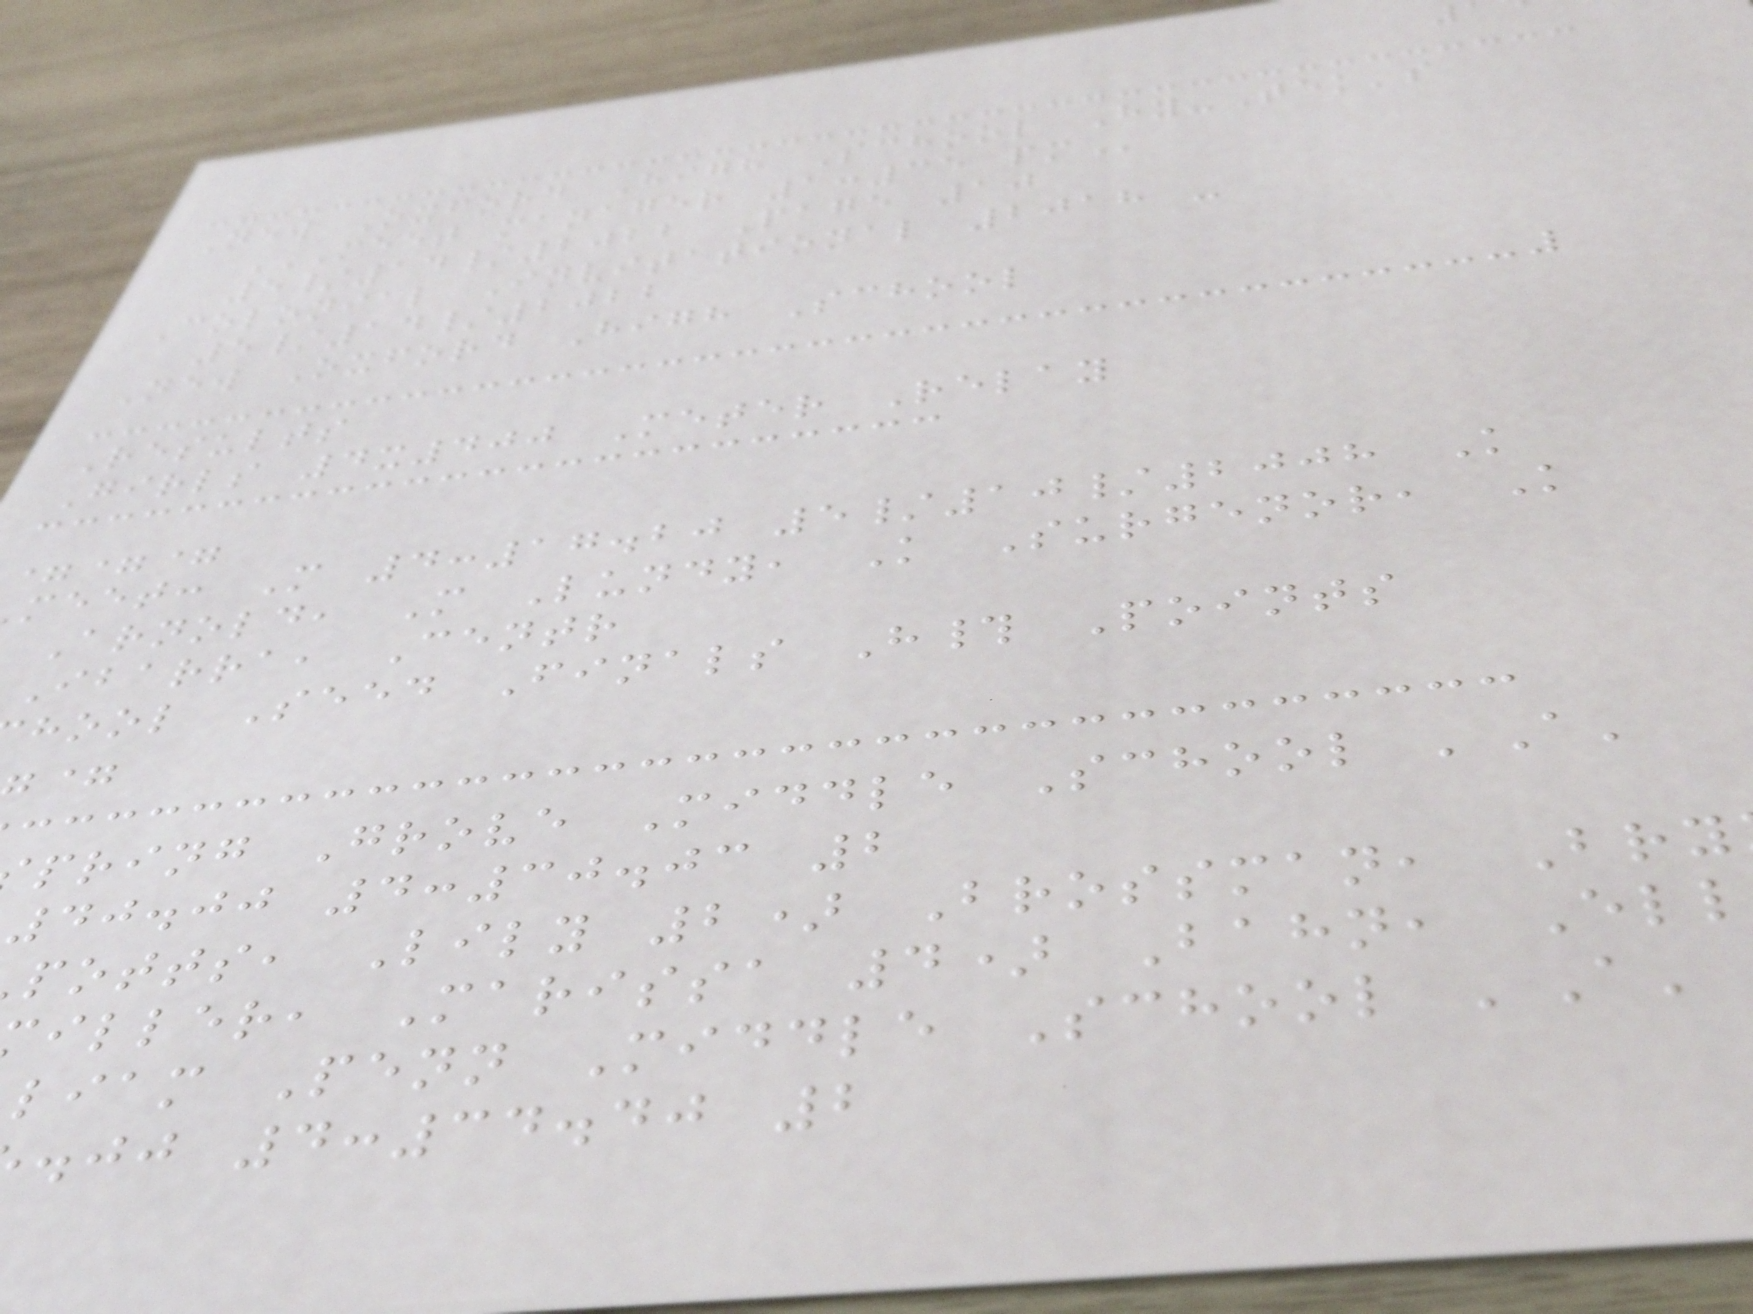New Oxford High School Hy-Tek's
MEET MANAGER 1:35 PM
5/14/2022 Page 10
Colonial Invitational 2018 -
5/14/2022
New Oxford High School
Results
Girls 4x400 Meter Relay
===
meet: M 4:17.20 5/10/2008 K
Arnold, M Lundy, K Surgenor, K
Ibarra, Centr
hool Seed Finals H# Points
pring Grove Middle School 'A'
40.00 4:30.03 2
potts, Lily 2) Brossman, Bry
iller, Marissa 4) Bahn, Ell
liam Penn Middle School 'A'
.jj 4:34.40 2
